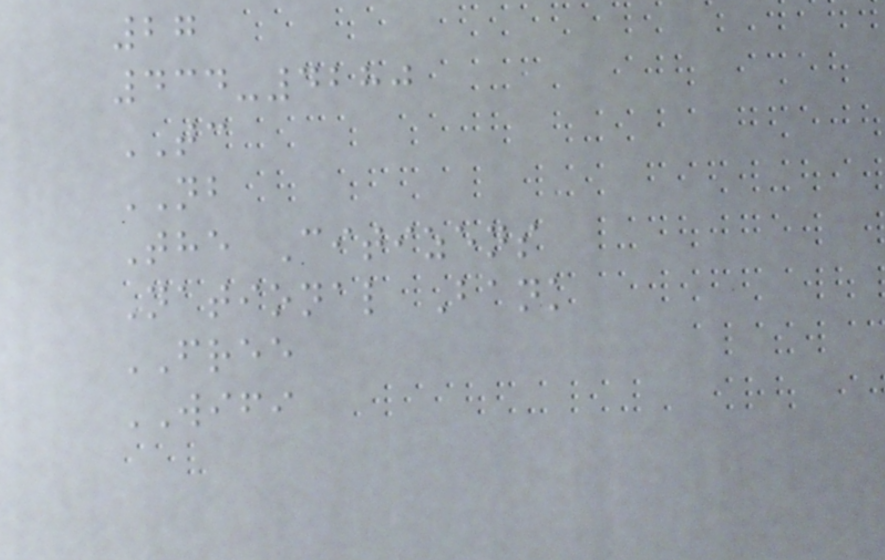27
434-4280
TC
NB
The Citizens
National Bank
FREE
WIFI
